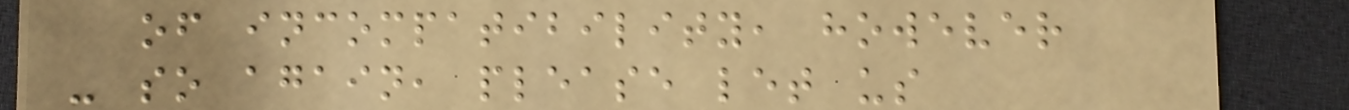of incompatibility, however
- so again, please let us
